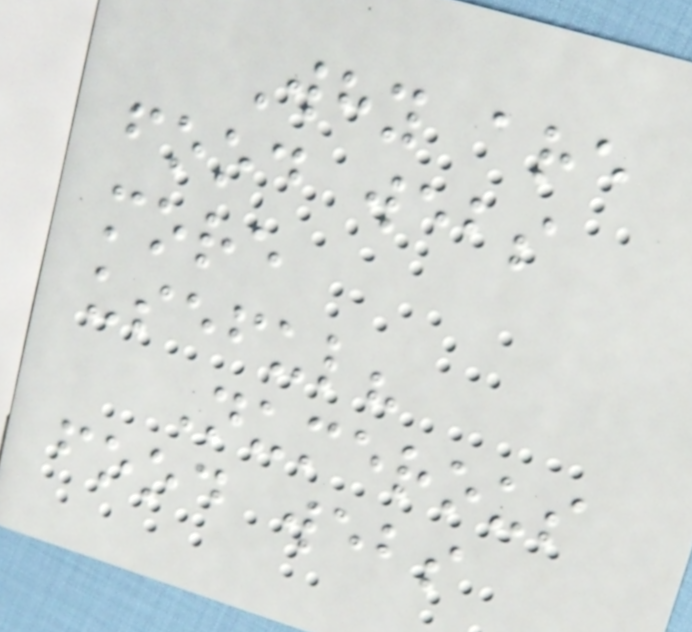Why are
food webs
more
useful?
Numerous
food webs
